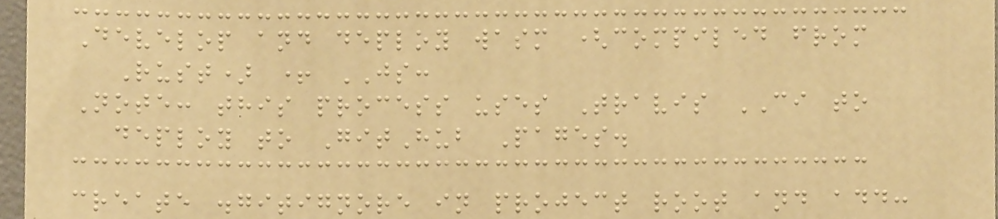Develop and deploy wasm (compiled from
Rust) + JS:
Note: this process uses Travis CI to
deploy to GitHub Pages.
create .gitignore in project root and add:
